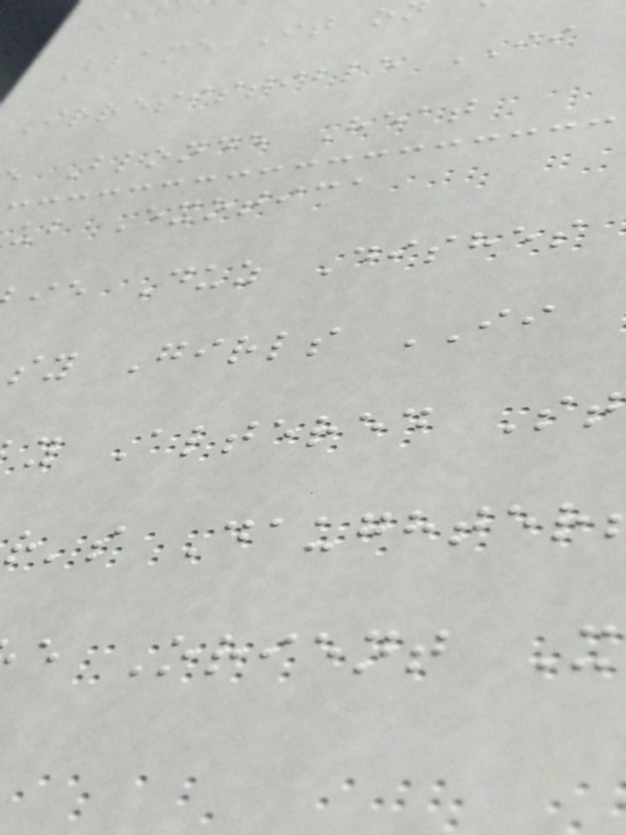Blame It o
Irresistible II
Blonde Heat
ub Exotica
ie Duz Dishes
sy Girls II
y Altered St
r's Daughter
e Orient X
